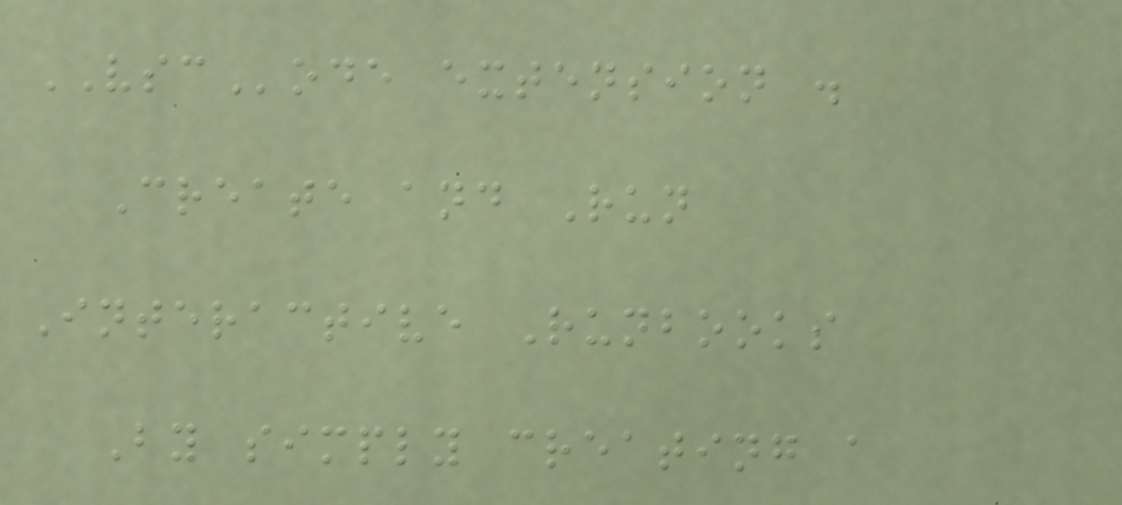VSCode extension .
Create and Run
Interactive Runbooks
By simply creating a
